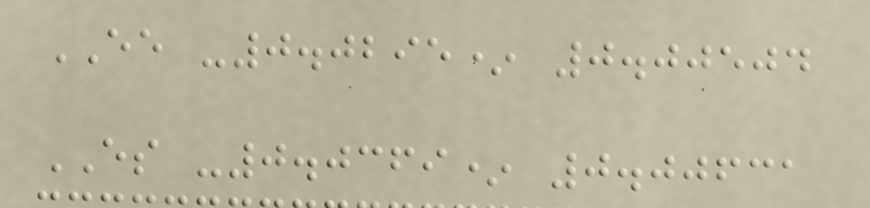EE -0.0295* 0.00504
ES -0.0369* 0.00631
